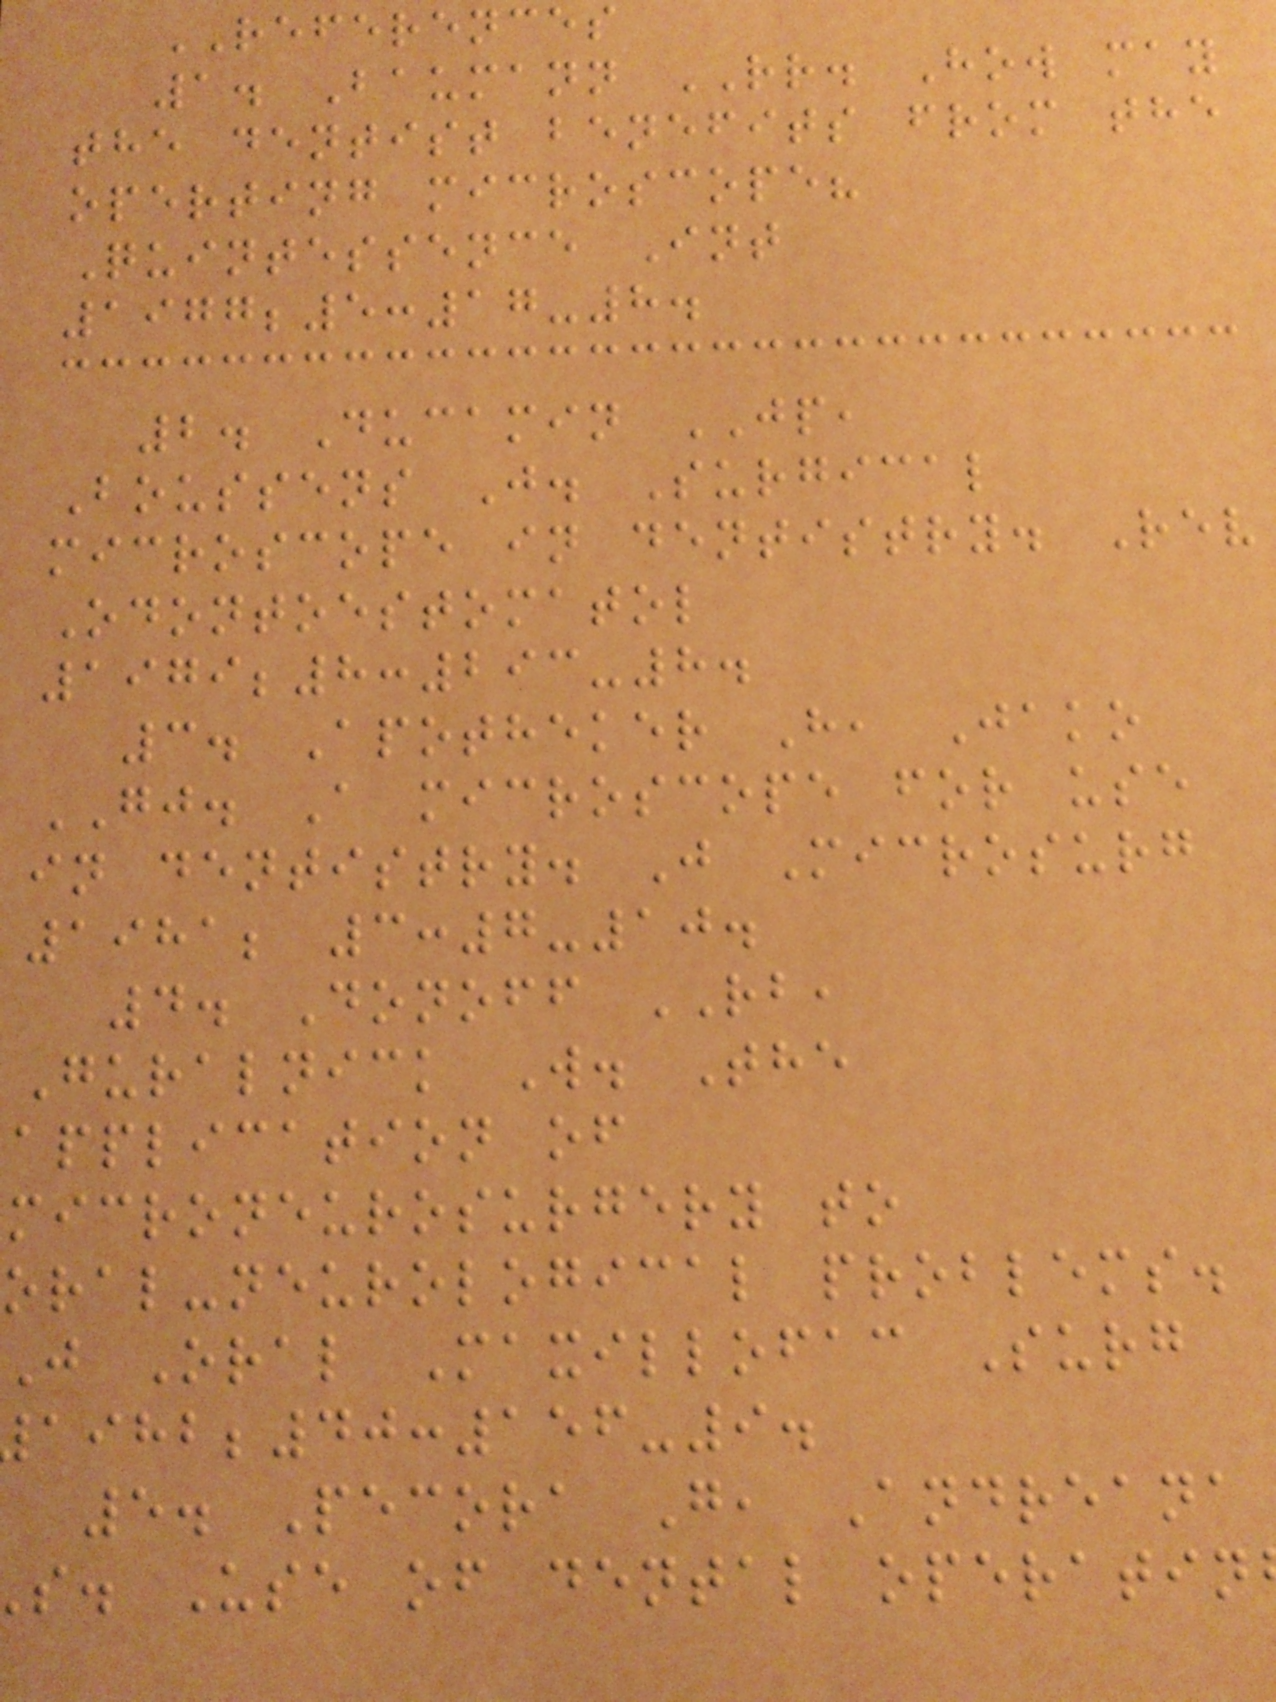REFERENCES
1. Baumann RR. How may
the dentist benefits from the
operting microscope?
Quintessence Int
1977;5:17-8.
2. Ducamin JP,
Boussens J. Surgical
microscope in dentistry. Rev
Odontoestomatol
1979;8:293-8.
3. Apotheker H, Jako
GJ. A microscope for use
in dentistry. J Microsurg
1981; 3:7-10.
4. Donoff RB,
Guralnick W. The
application of
microneurosurgery to
oral-neurological problems.
J Oral Maxillofac Surg
;40:156-9.
5. Pecora G, Andreana
s. Use of dental operatin
